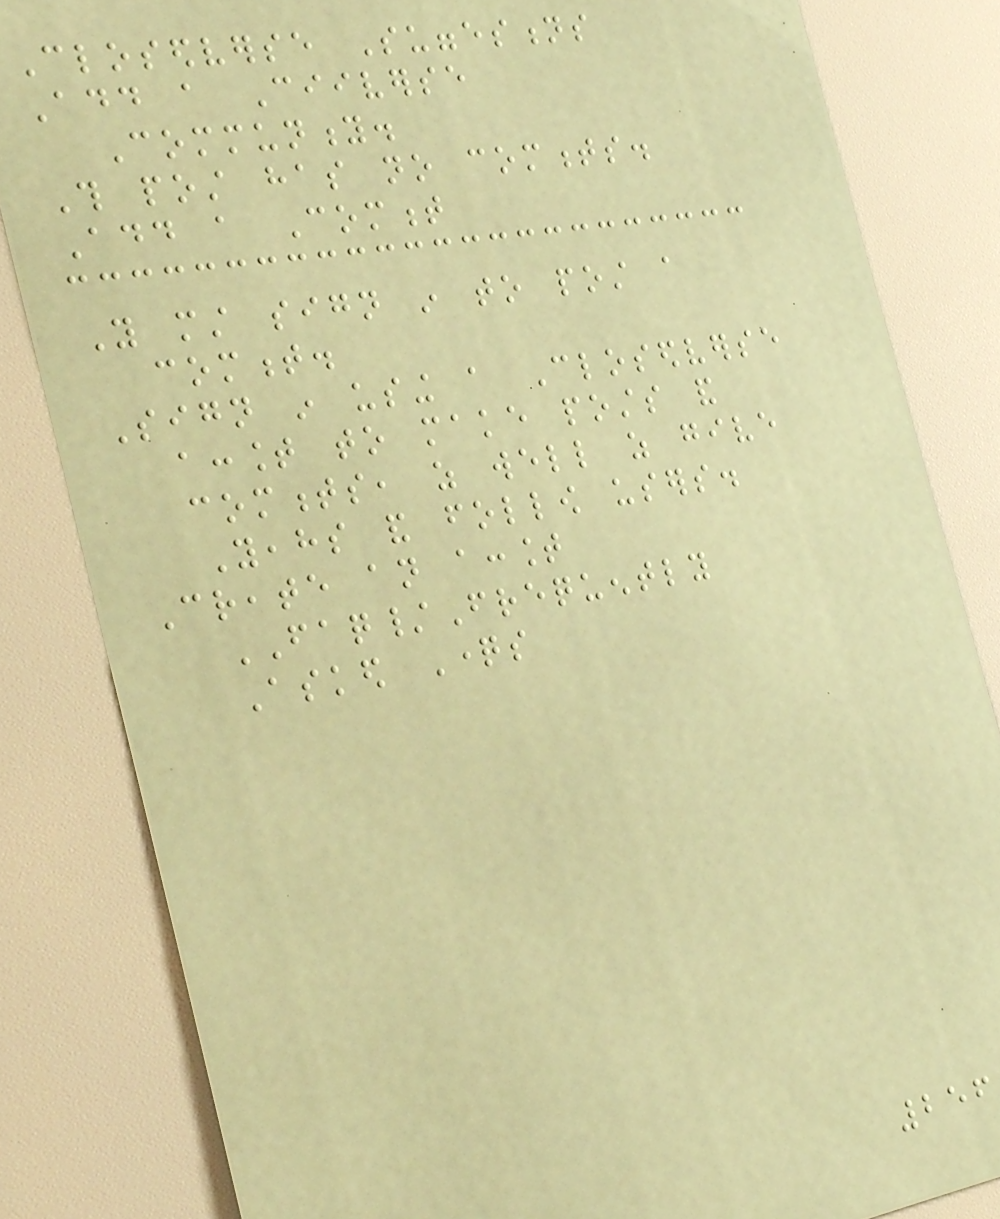Closedverse Suggestions
Add a Ciiverse
Community.
This post has no comments.
Add a Comment
You must sign in to post a
comment.
Sign in using a Closedverse
account to make posts and
comments, as well as give
Yeahs and follow users.
Create an account
FAQ/Frequently
Asked Questions
256
